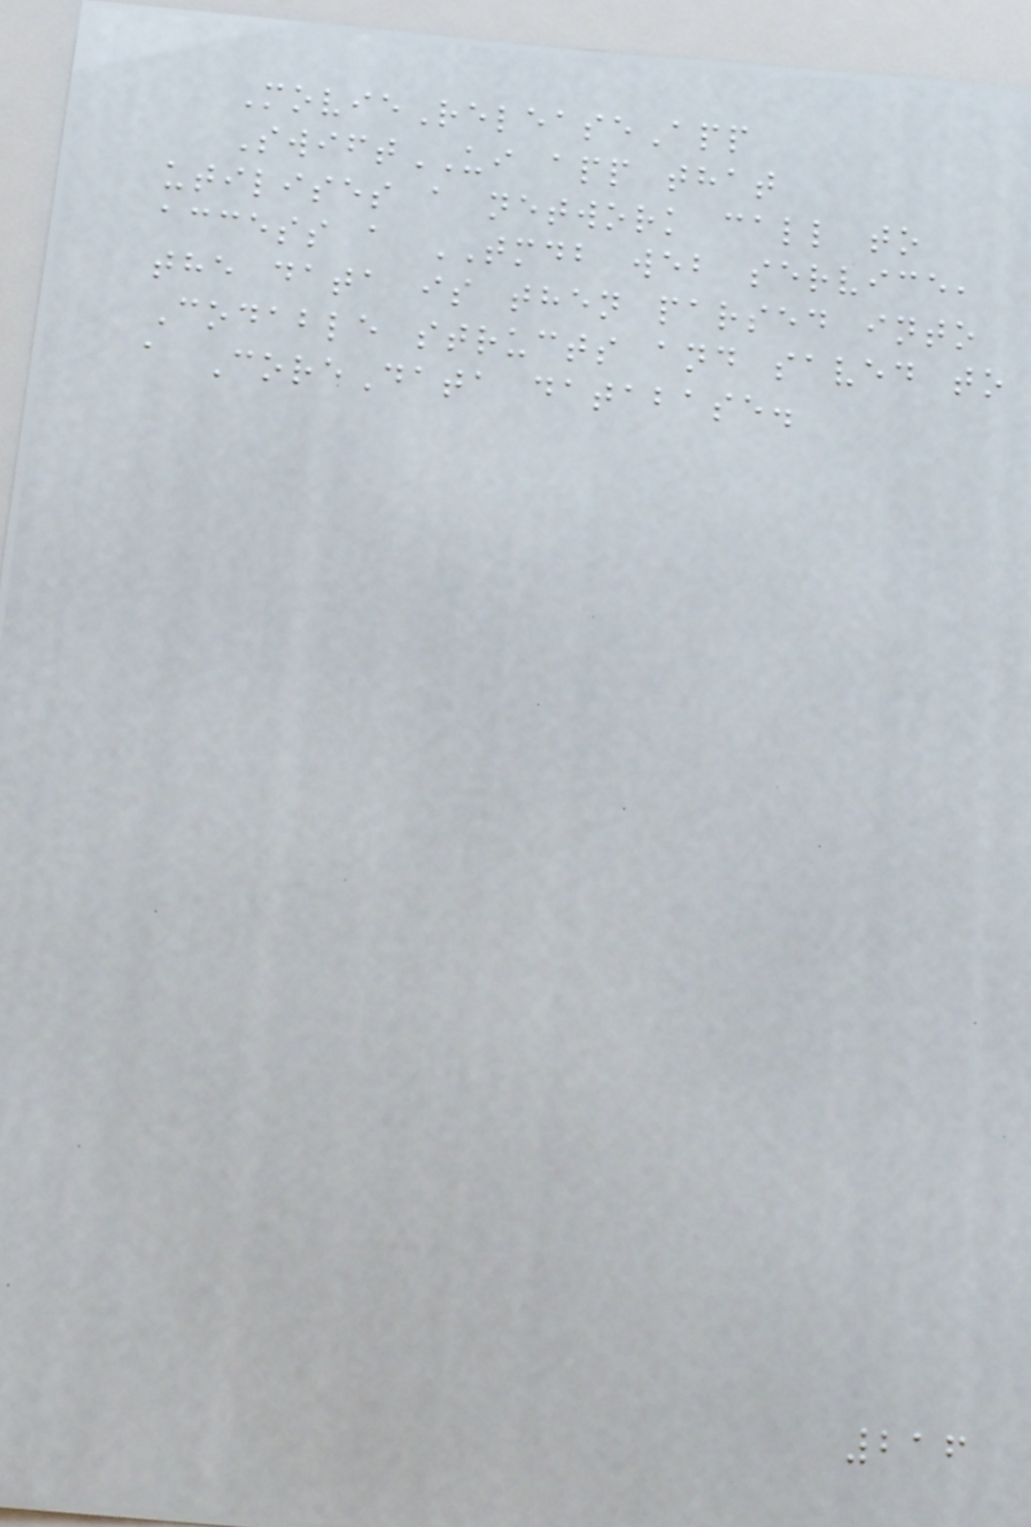MovieReleaseApp
SwiftUI app that
utilises a network call to
access a TMDB web service,
the data is then parsed into
Codable structs and saved to
a CoreData database.
216
